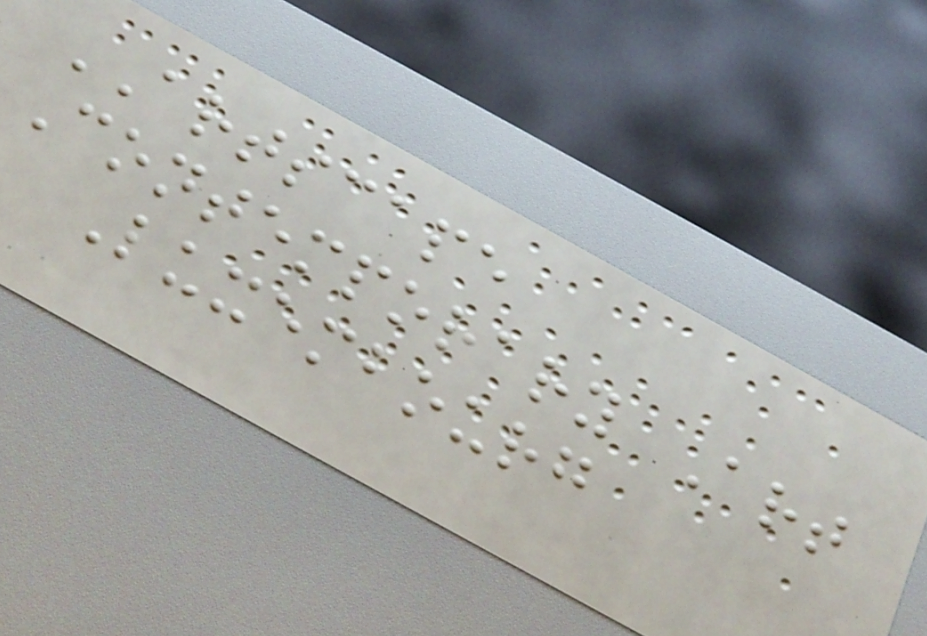ARTSCAPE
Contemporary Art
Luxembourg
